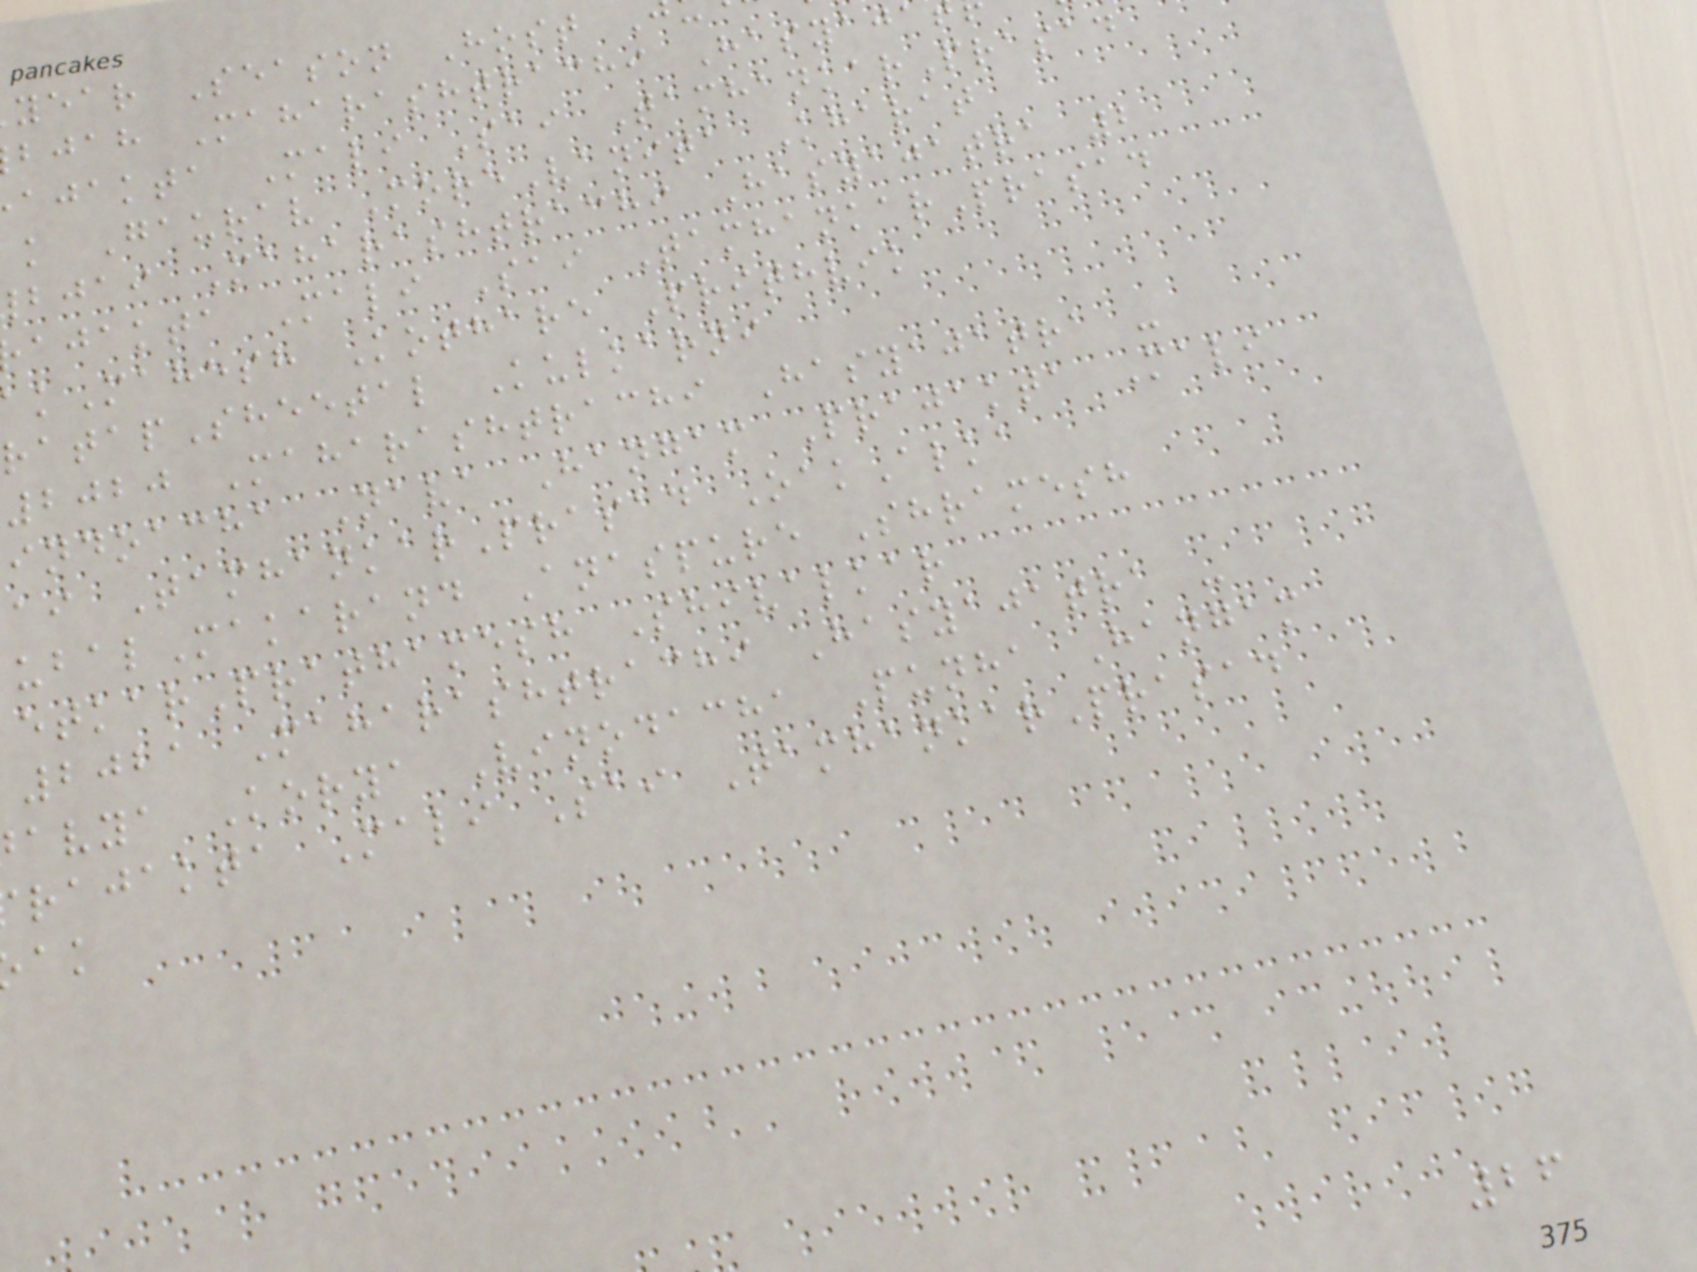year Season Host
bjah Maharashtrachi Hasyaja
ajakta Mali Sai TamhankarPrasad
k Gaurav MoreVanita Kharat
bjai Maharashtrachi Hasyajatra 2
ajakta Mali Sai TamhankarPrasad
kMahesh Kothare Prithvik
ratapSheetal Kulkarni
2020 Maharashtrachi Hasyajatra -
indoacha Nava Hangam Prajakta Mali
ai TamhankarPrasad OakAlka
ubalMakarand Anaspure Shramesh
etkarPrathamesh Shivalkar
2021 Maharashtrachi Hasyajatra -
avya Korya Vinodacha Punha Hangam
rajakta Mali Sai TamhankarPrasad
26
